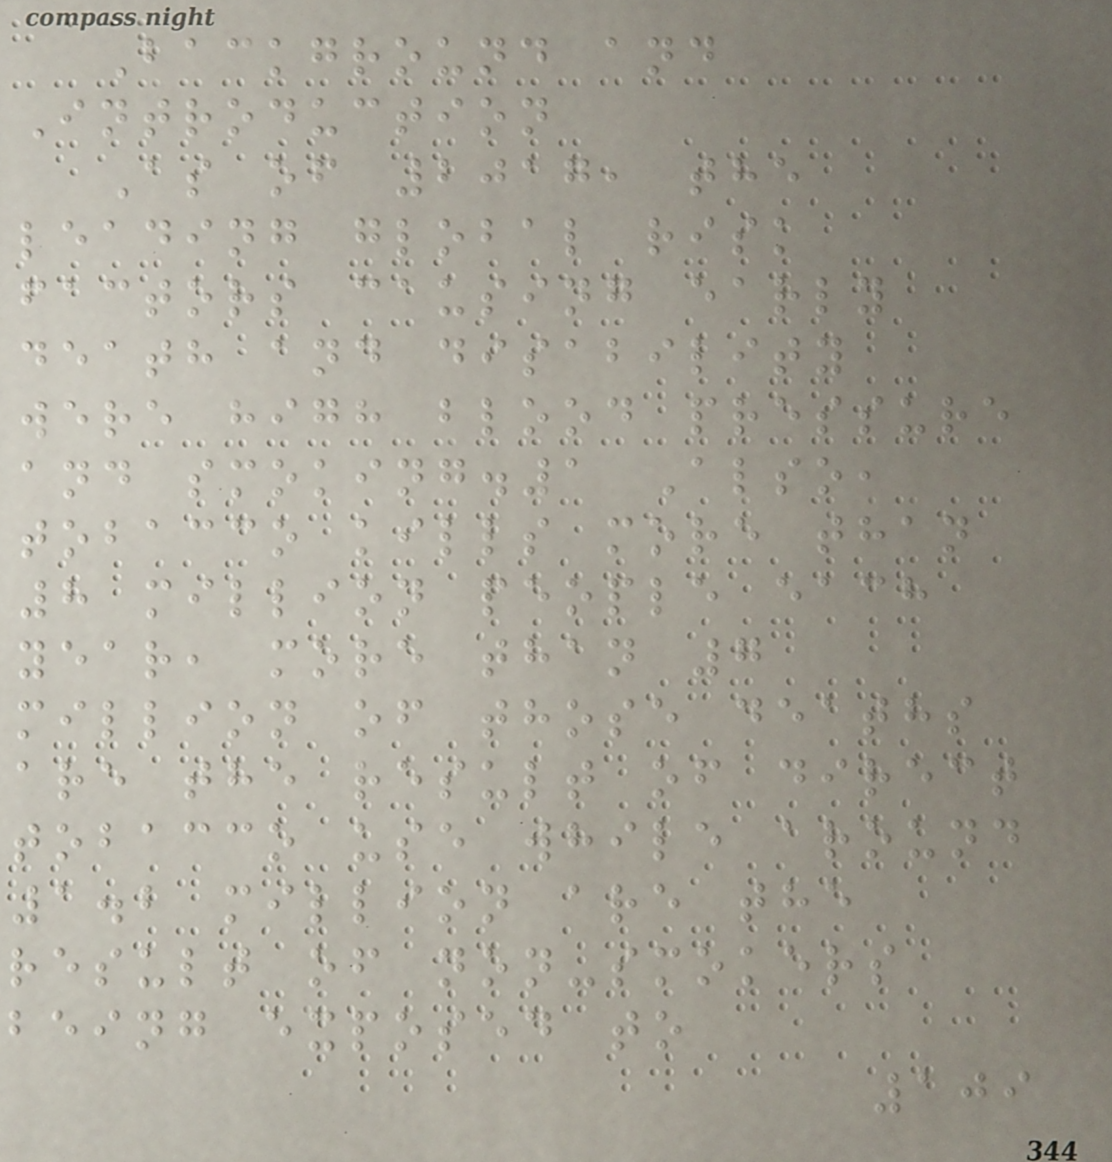Background and
Introduction
As of 2017, the
leading global risk
factors causing early
death and disability
were high blood pressure
and smoking.1 Also,
tobacco kills more than
8 million people each
year, more than 7
million of those deaths
are the result of direct
tobacco use while around
1.2 million are the
result of non-smokers
being exposed to
109
